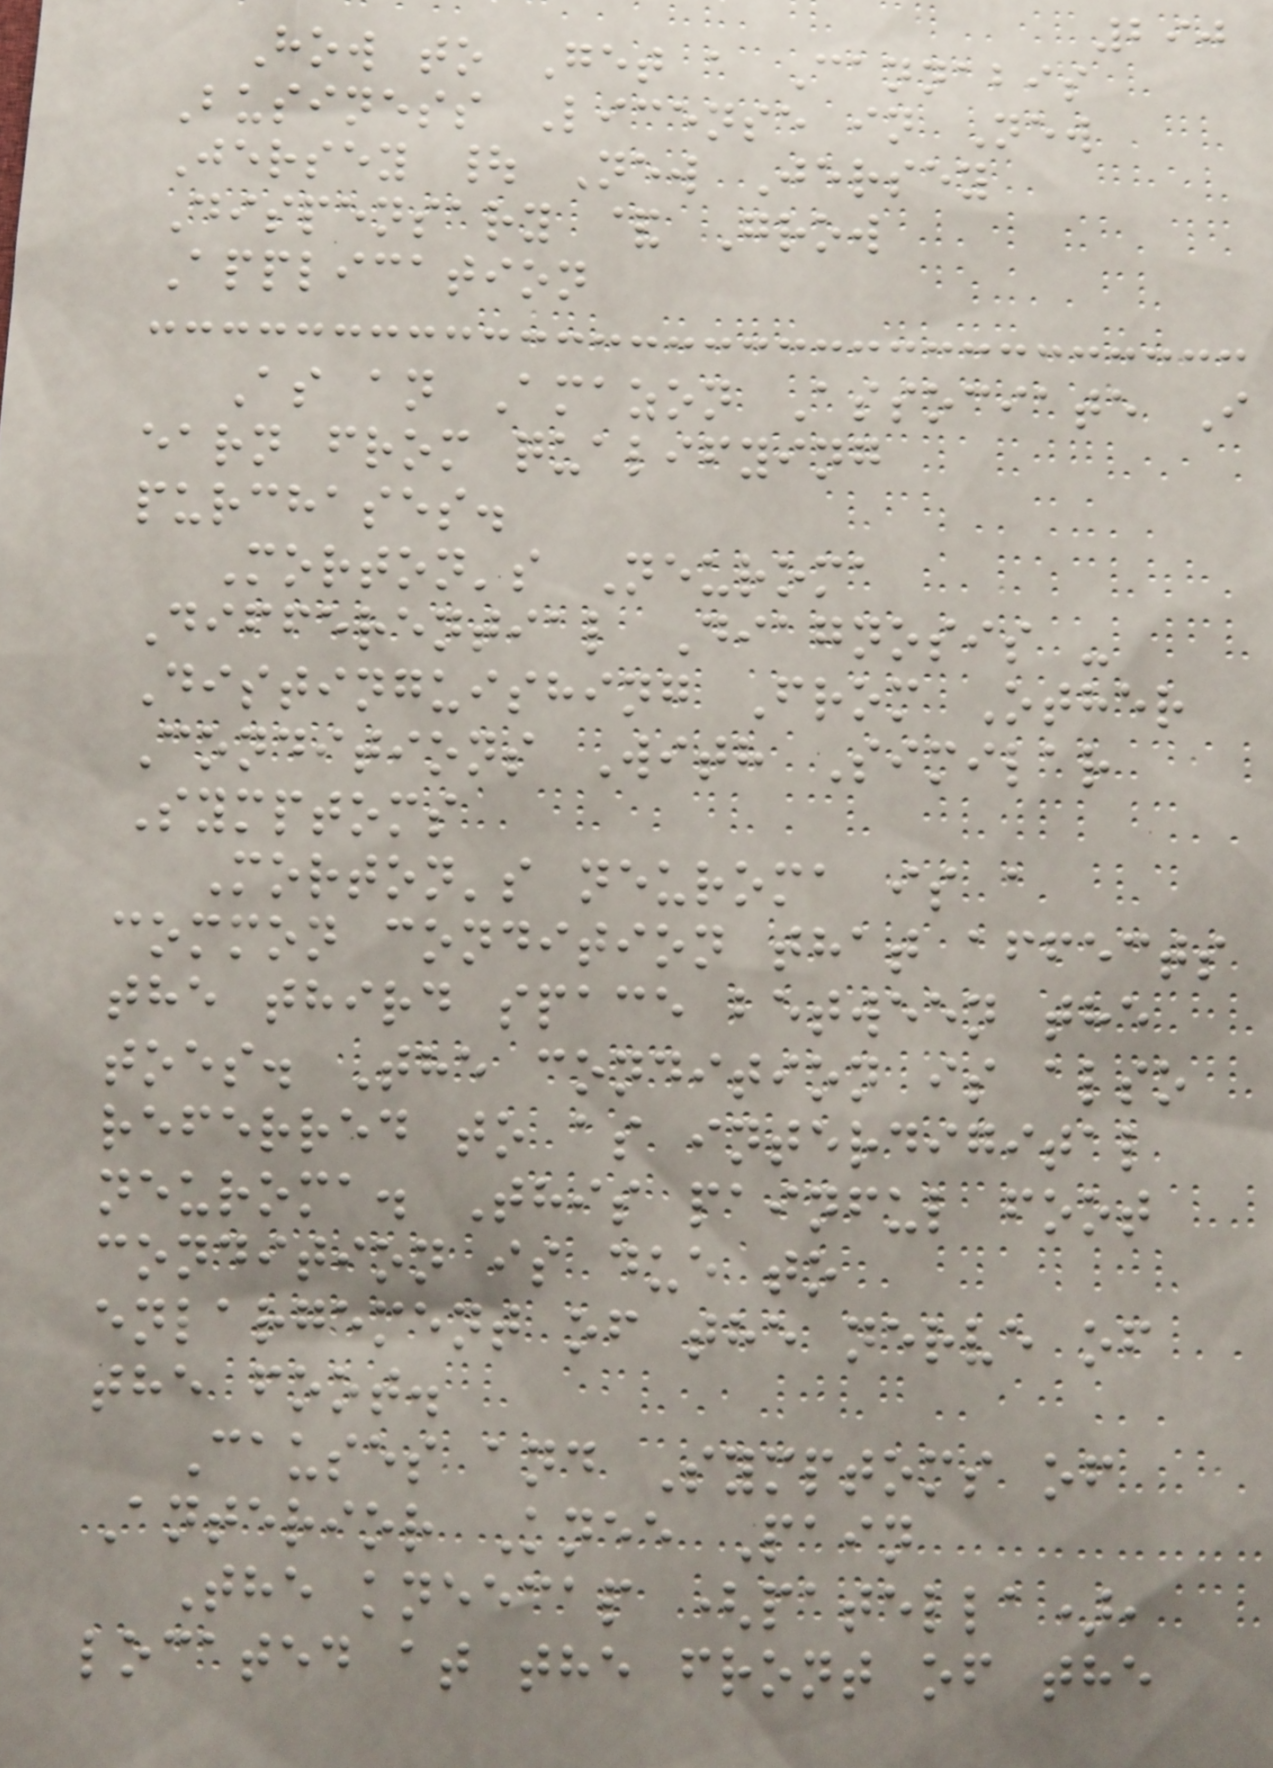290
How to Get a Cannabis
Business License in New
Jersey | New Jersey
Dispensary & Grow
Application
As an Amazon Associate I
earn from qualifying
purchases.
Morton's Neuroma
Differential Diagnosis -
Distinguishing From Other
Conditions With Similar
Symptoms
Morton's neuroma is a
common condition that affects
the third space between the
toes. The condition is also
referred to as interdigital
neuroma. This painful foot
condition is due to
enlargement of the nerve of
the foot.
Causes and Symptoms of
Anterior Knee Pain
The kneecap (patella),
located at the front of the
